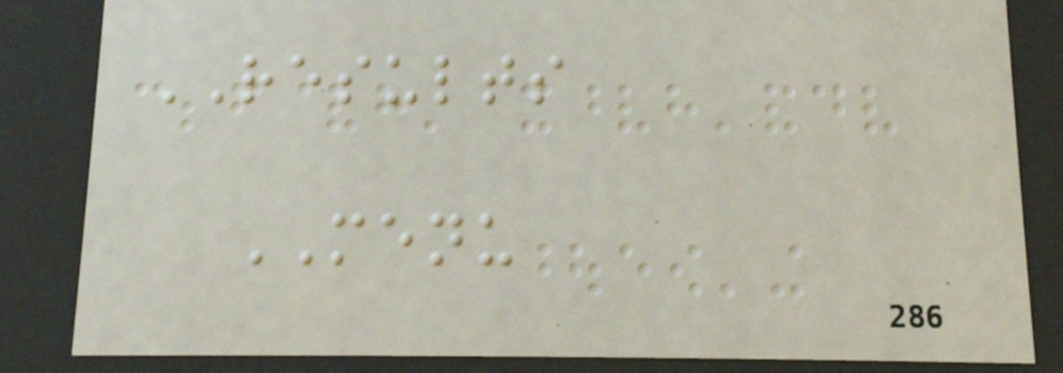RESULTS
MENU
